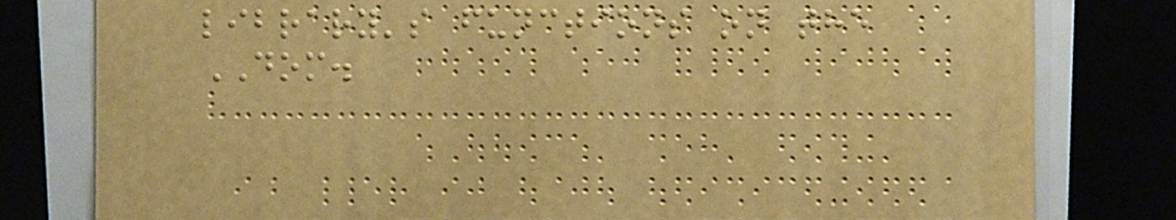library's functions on the
DOM.
